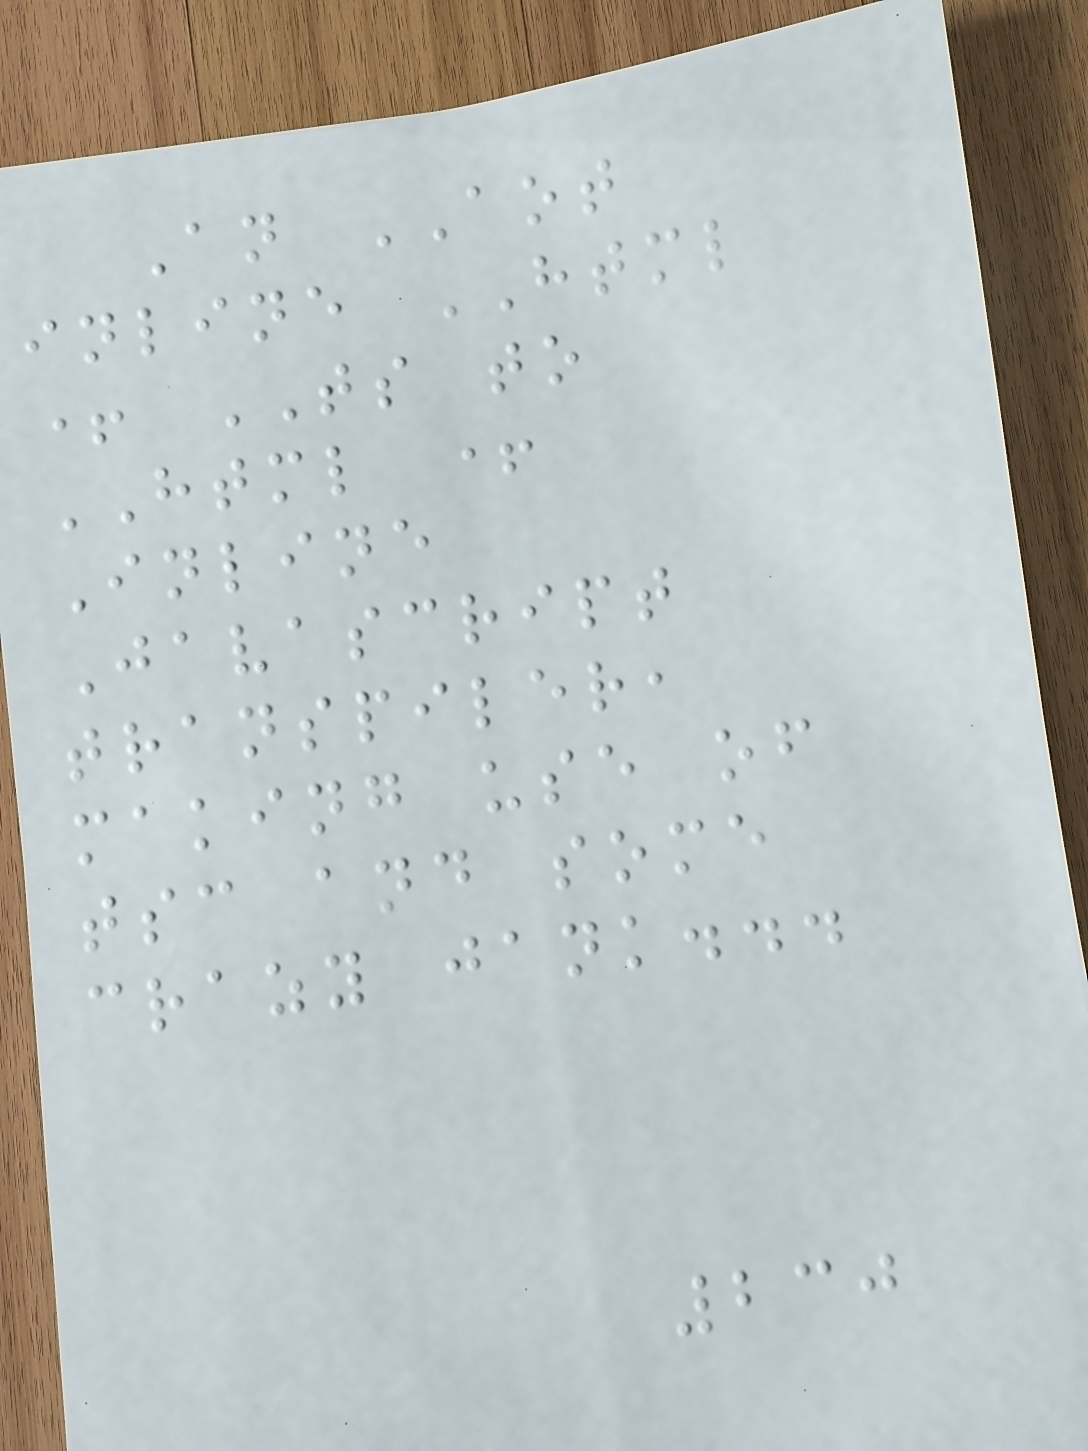An AOT
inline HTML
+ TS to
HTML +
Inline
Javascript
transpiler,
making use of
tsc and some
crazy jank...
230
